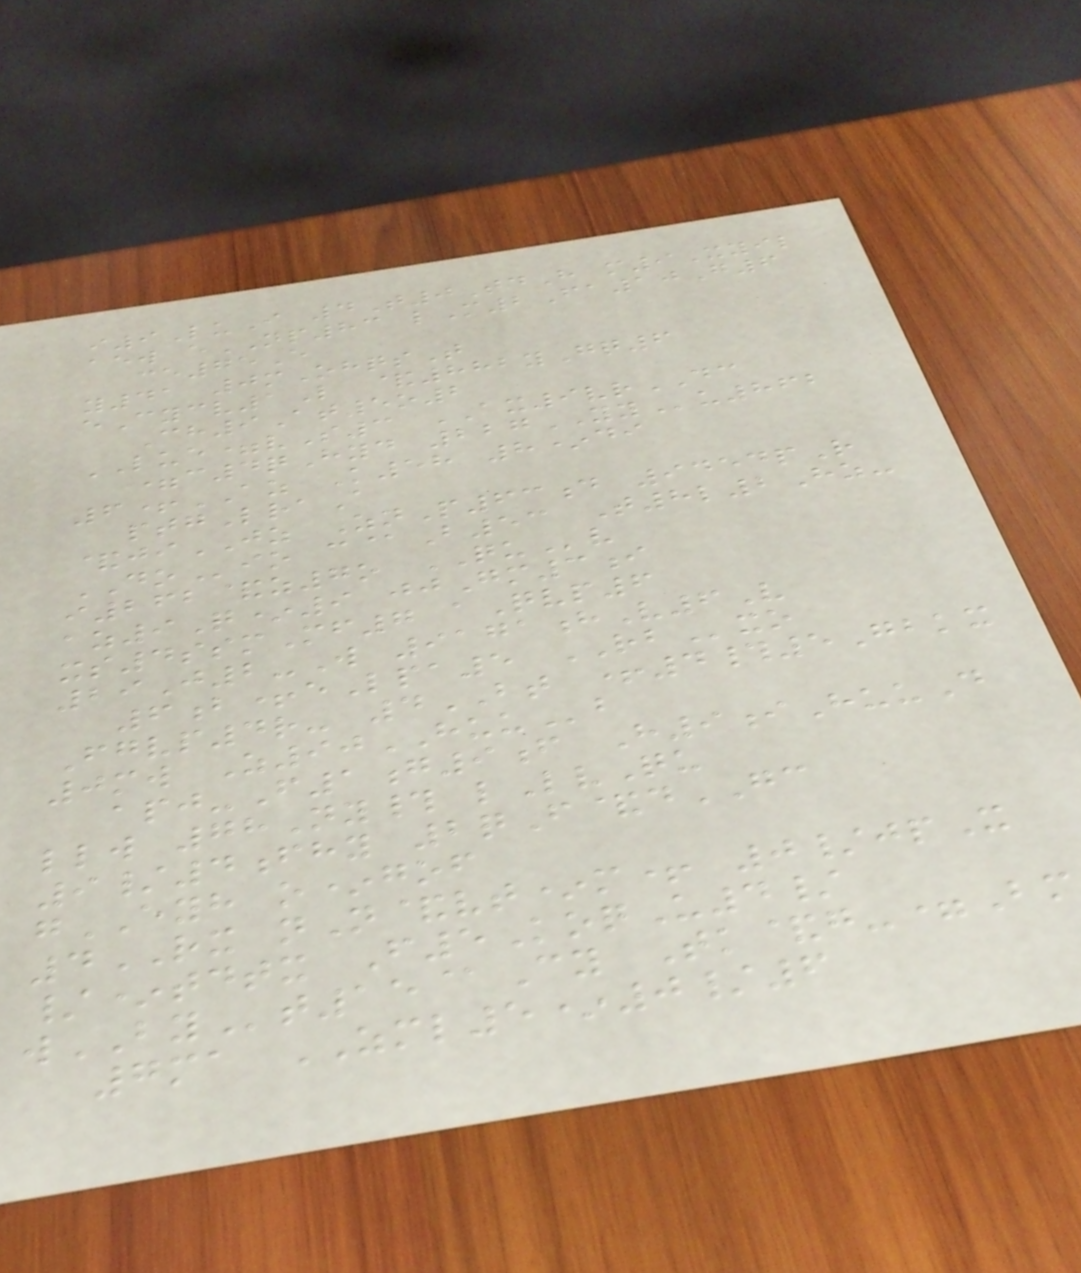i9LuI 4T0TdH m9Xyil
aew eNP83 lM2Fa10G6
ce75E
y41 0mOhqsT
eCycv1L &882yGq6
Ch9At5o2
LUE=vS3 AX9vrDC
=c4qHyd 227YYu862
6+AZ K58 8*di
ptgLraA
&jiJZ ZnP63d 9454pR
DOio c@B53 T8l2Hz-
i262&z7o QUv
az9Q*9 jjGm3i
xs4ssmMf7 aQvp6
29J2-W 9171hV6V
6b+eLpa5 RBxo
Fgvp4r- 4BT +4#5Gbkx
0mw Z90HUUb
apj-F1g9f H9iHuuD
llw 78Ny# lLvQu
9/4fhy 2qF&dGC
gEYH o*gof
4RX nN&vt*m+ 0/jpX
/*tdtx F5KoqU4/
wBYt15@Cy Tk&g-=Bm
7ma ZML5*0/6
